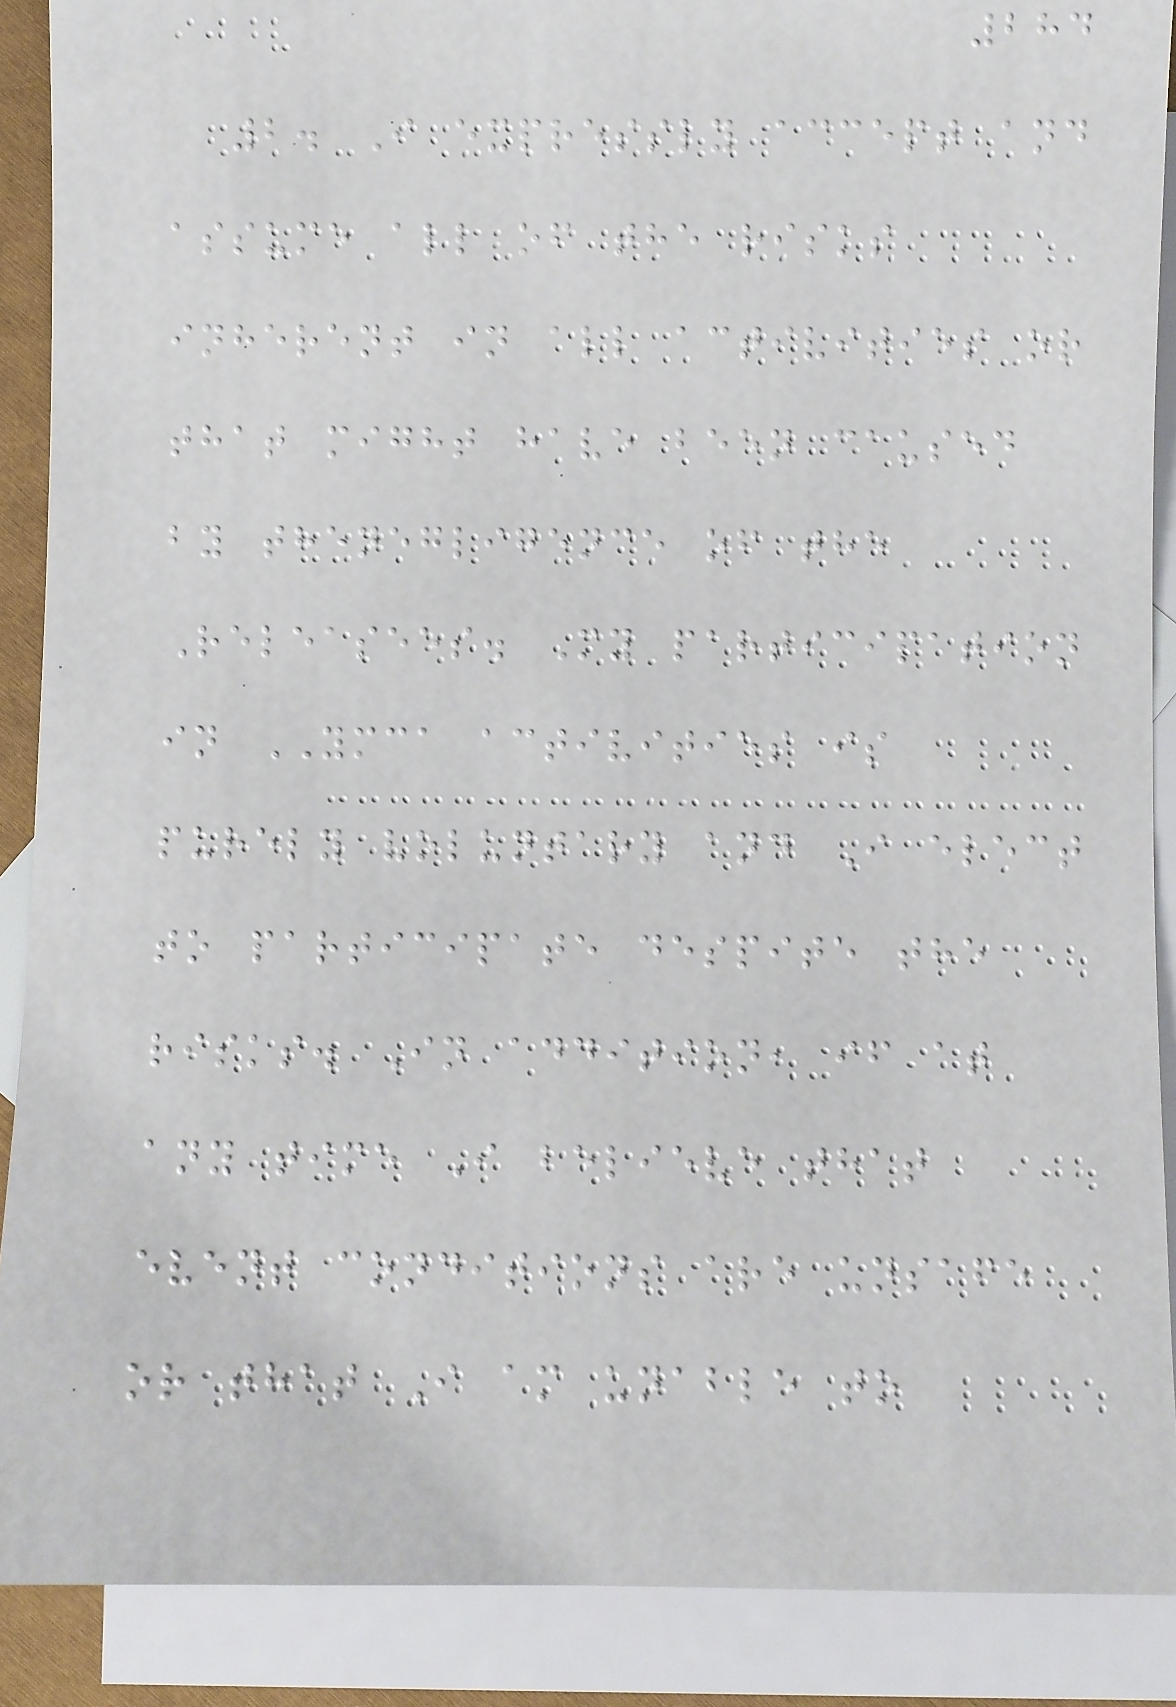284
2. I expressly accept and
assume all of the risks
inherent in all activities or
that might have been caused
by thenegligence of the
Releasees. My participation
in YMCA activities is
purely voluntary and I elect
to participate despite the
risks. In addition, if at
any time I believe that
event conditions are unsafe
or that I am unable to
